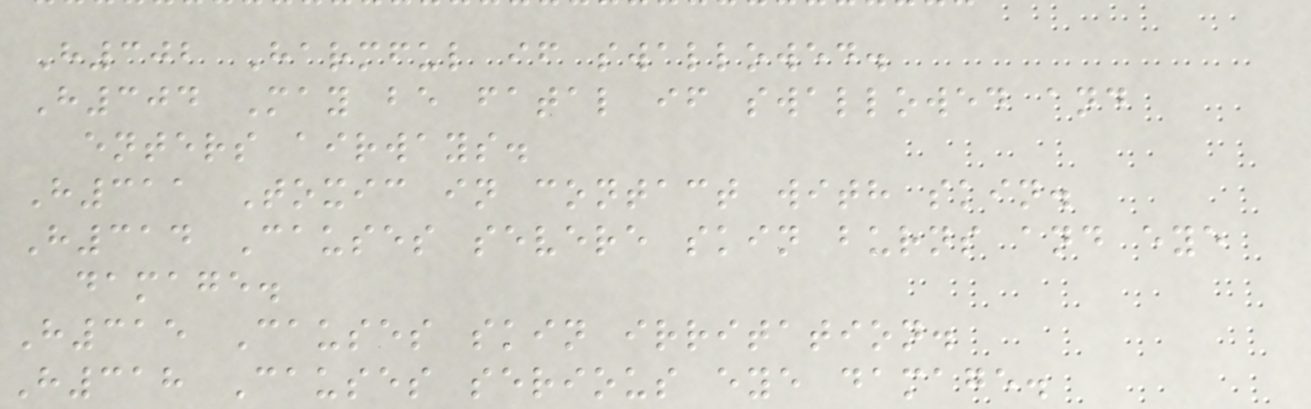H302 Harmful if swallowed.
H304 May be fatal if swallowed and
enters airways.
H311 Toxic in contact with skin.
H314 Causes severe skin burns and eye
damage.
H315 Causes skin irritation.
H318 Causes serious eye damage.
